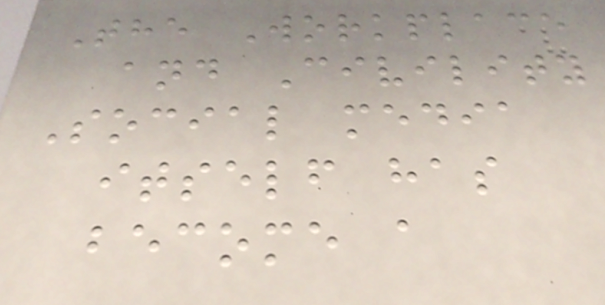The Workplace
and Civility
Social media
itself has
become a
